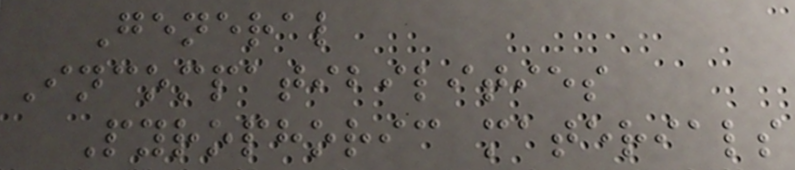General
Incompatibilities
Pyrophoric materials
